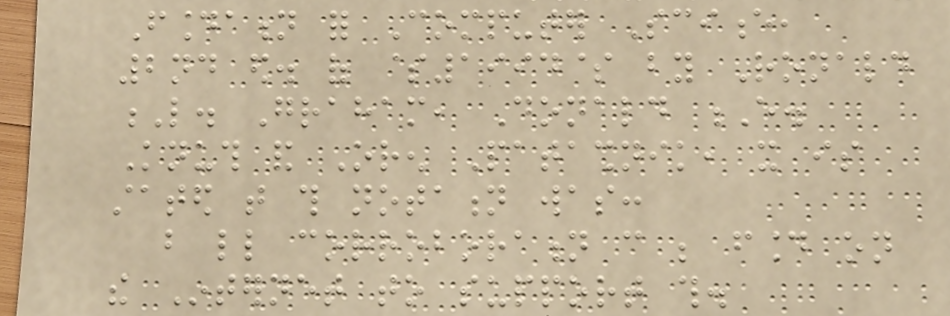Foundation for Computer Science,
2nd ed. of $1994$ by Ronald
L. Graham, Donald E.
Knuth and Oren Patashnik, it is
stated that this notation was:
but little corroboration can be found on
the Internet to support this.
